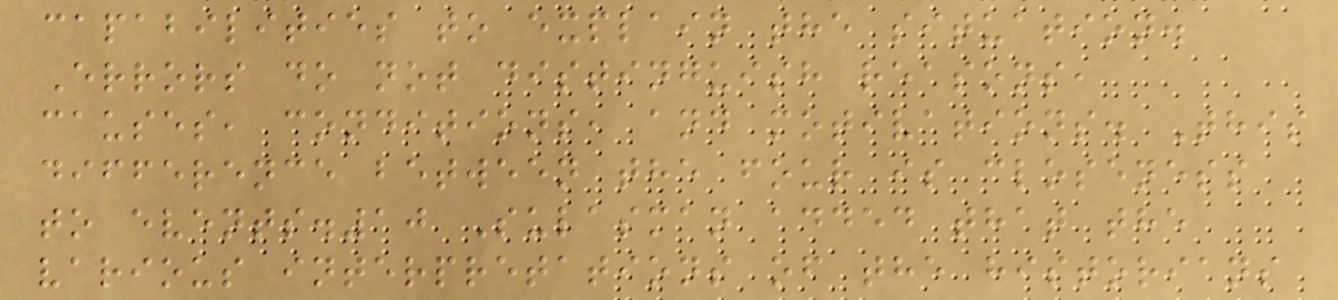capabilities to explain the situation.
Errors do not distinguish reasons,
causes, conditions, and motivations. This
difference between the four is closeness
to events.10 Sulasman added that the
various interpretations of the historians
